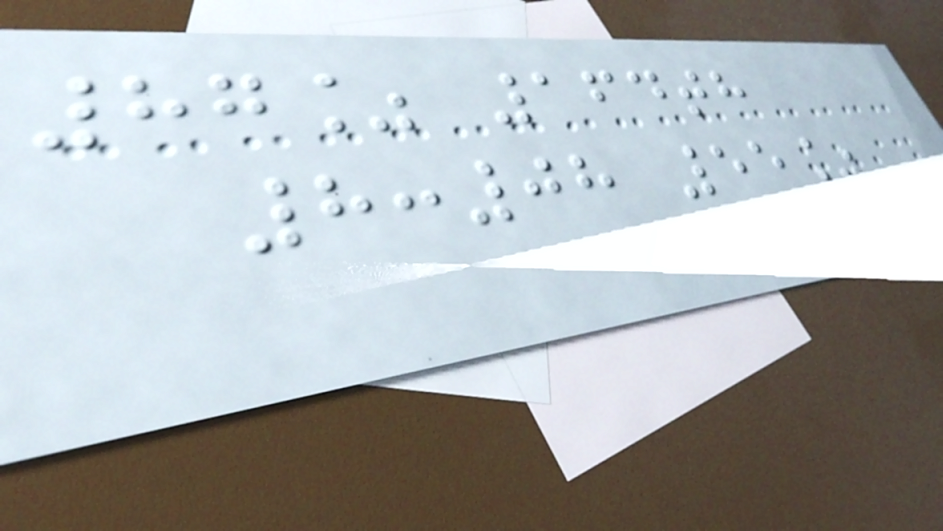87% 164th
8:08 55%
